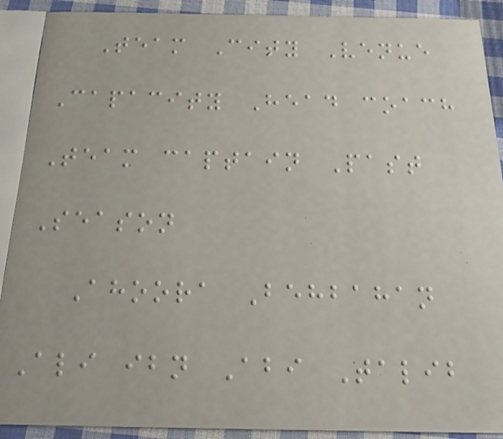Team City Venue
Capacity Head coach
Team captain Past
Season
Ahoora Behbahan
Ali ibn Abi Talib
